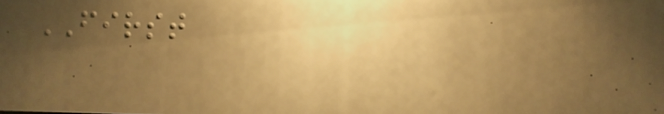FIRST
